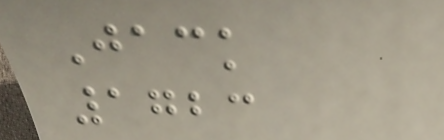Jack
1723
